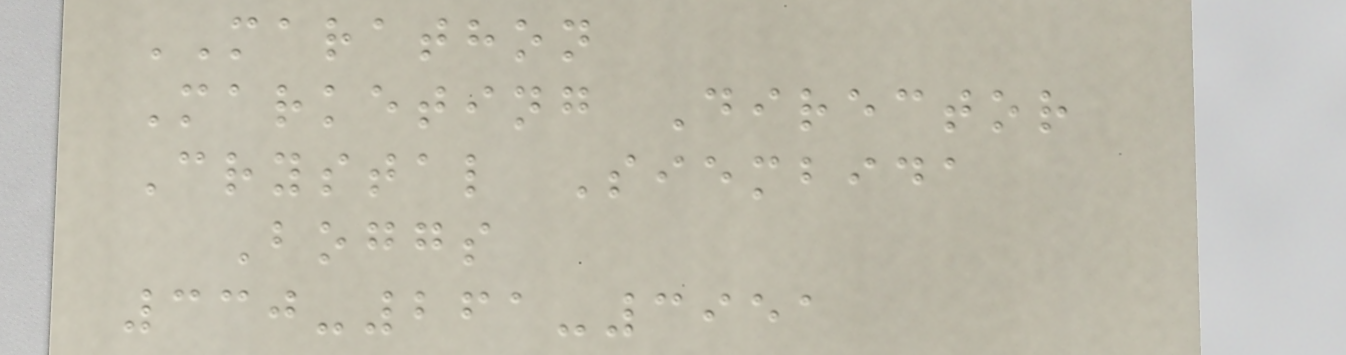MARATHON
Marketing Director
Crystal Siembida
Boggs
330-261-3951
